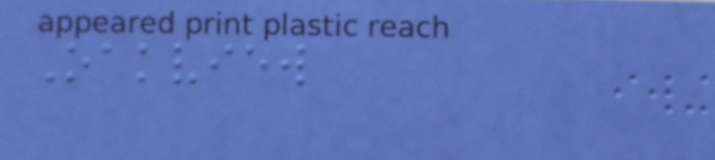Oakview
